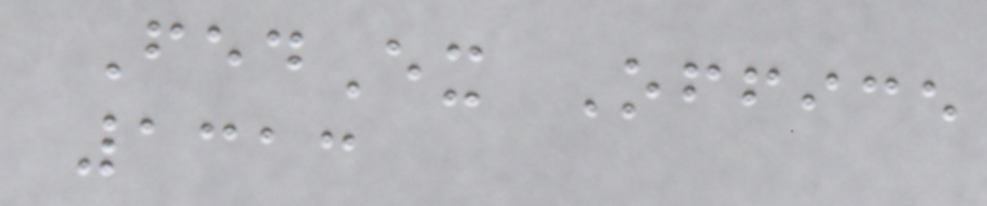FedEx Office
1313
